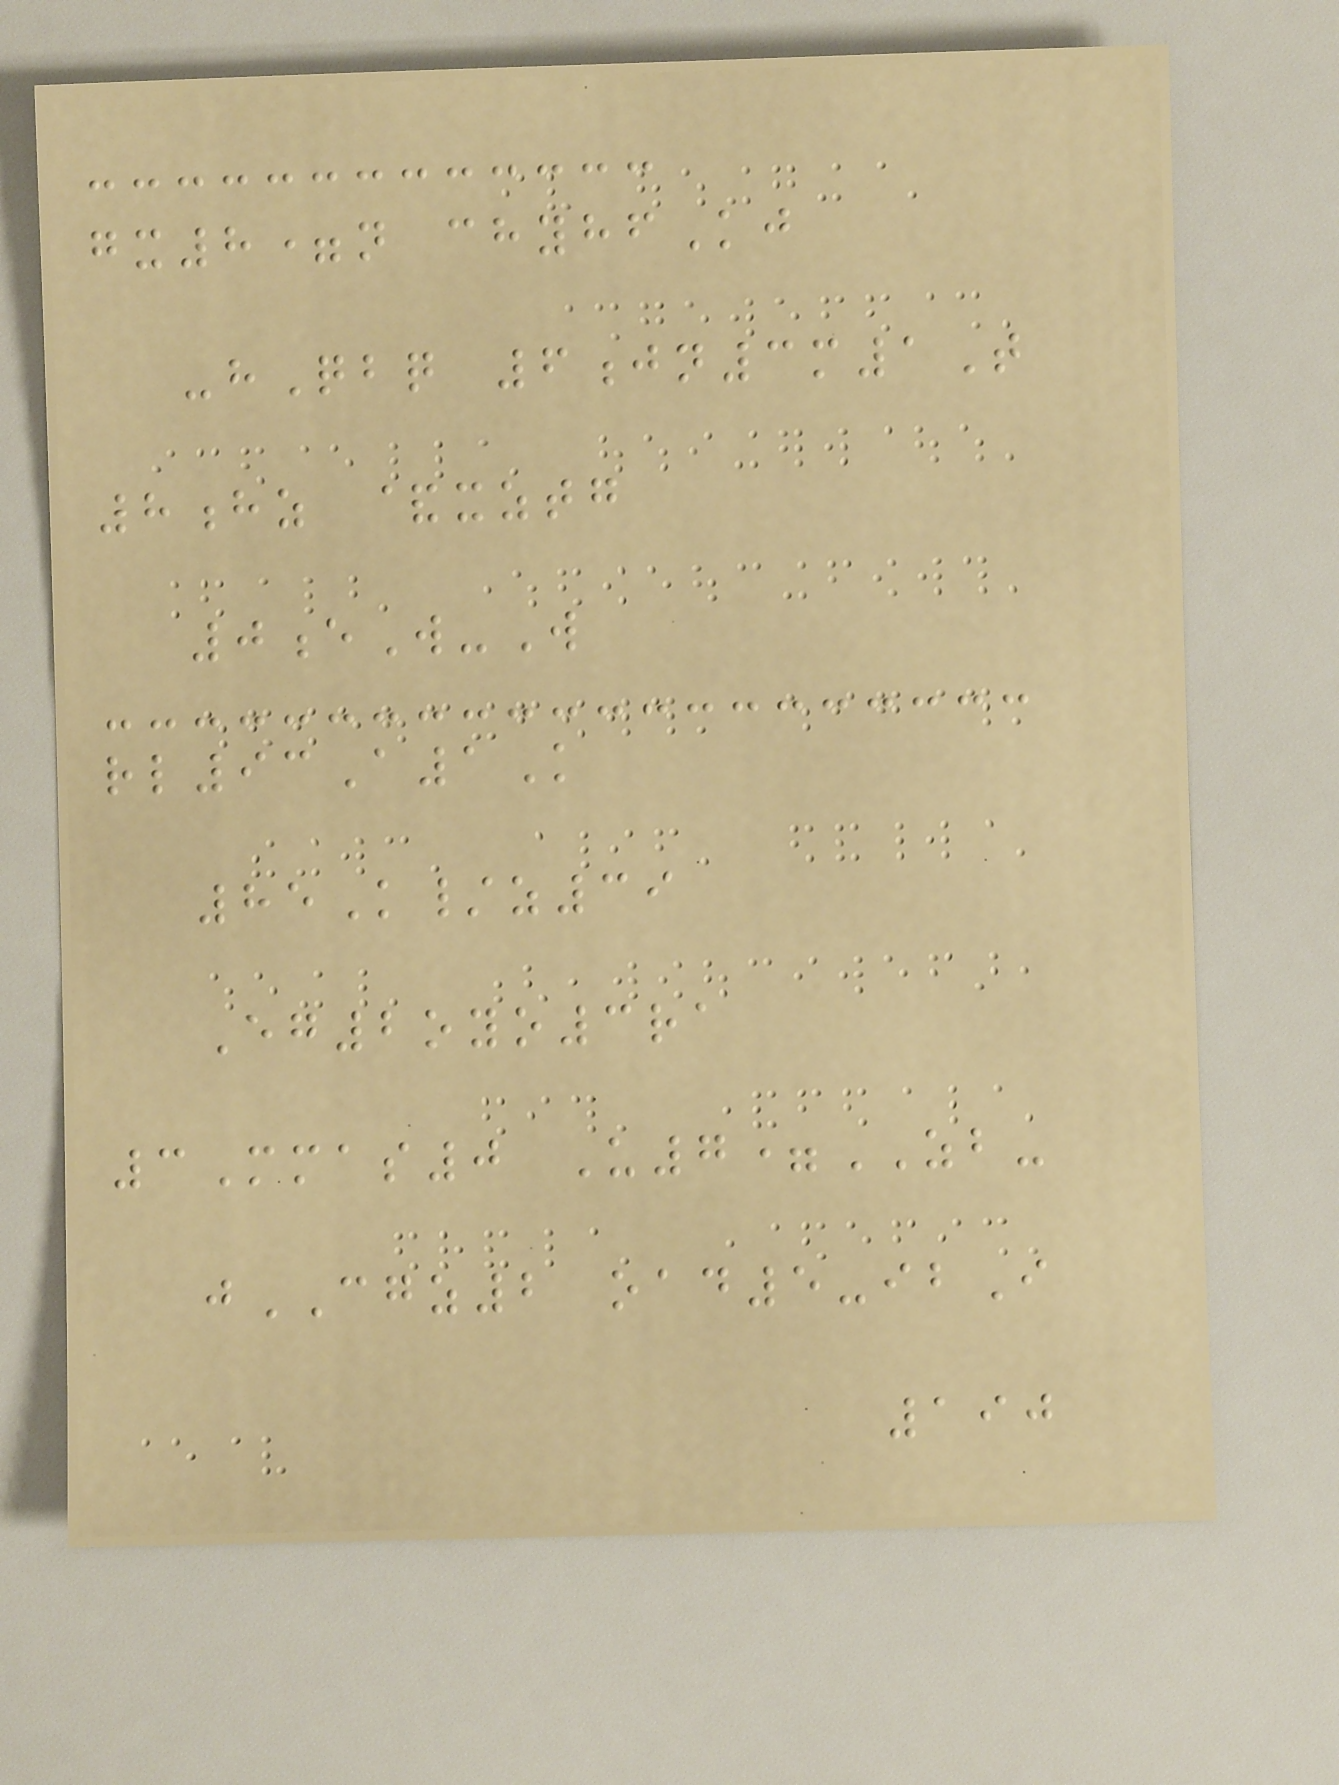gx8=n chyhfKj
-hQbq 6jn3m1T
8hz &xztg
0eW-W
rl93A1K
85K/z39
Eg2oyo3ra
3Mmas0 U7=ZB-
jCGZ2 oad5-ibI
190
